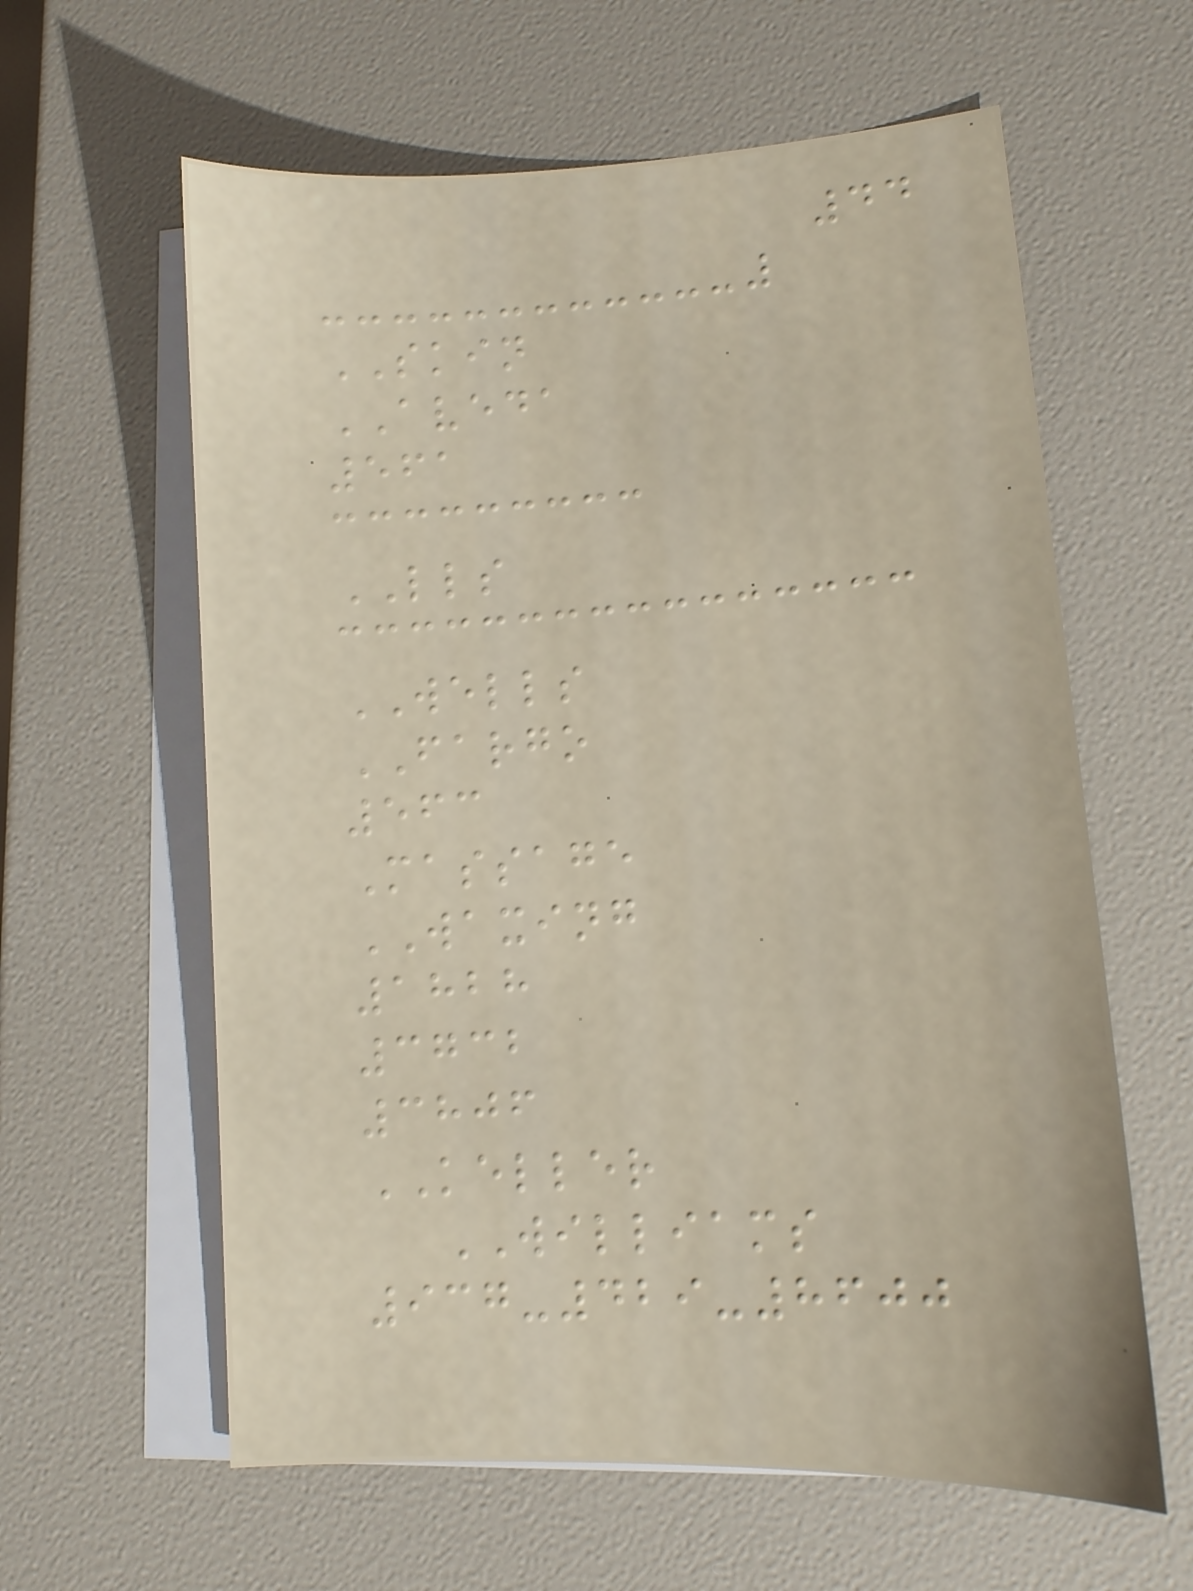44
SKIN
AVEDA
561
LLS
WELLS
FARGO
563
Massage
WAXING
1828
3732
3806
KELLER
WILLIAMS
937-429-8600
